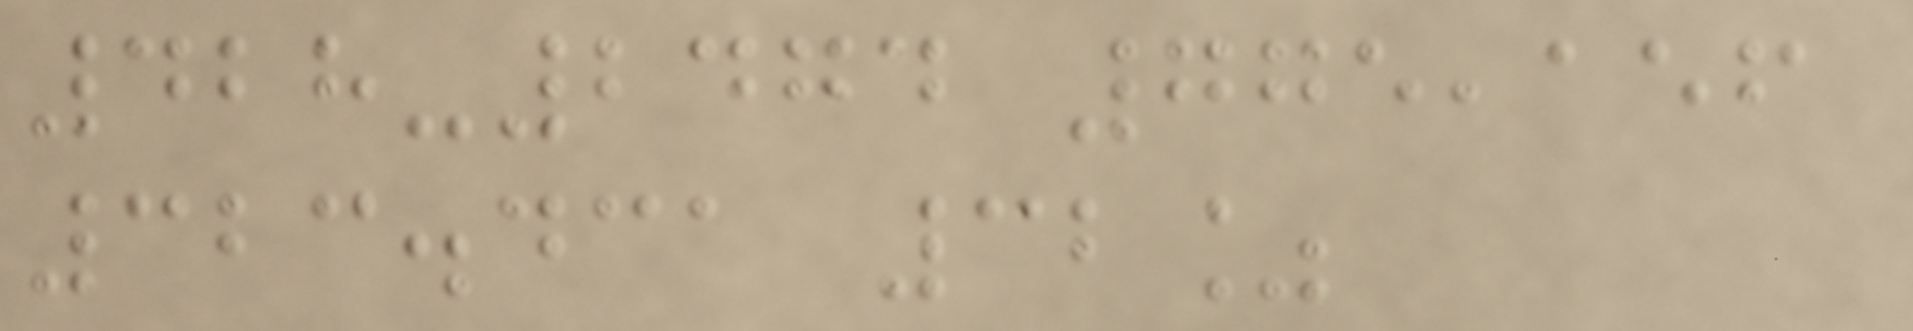428-2474 775,156
323.431 32%
